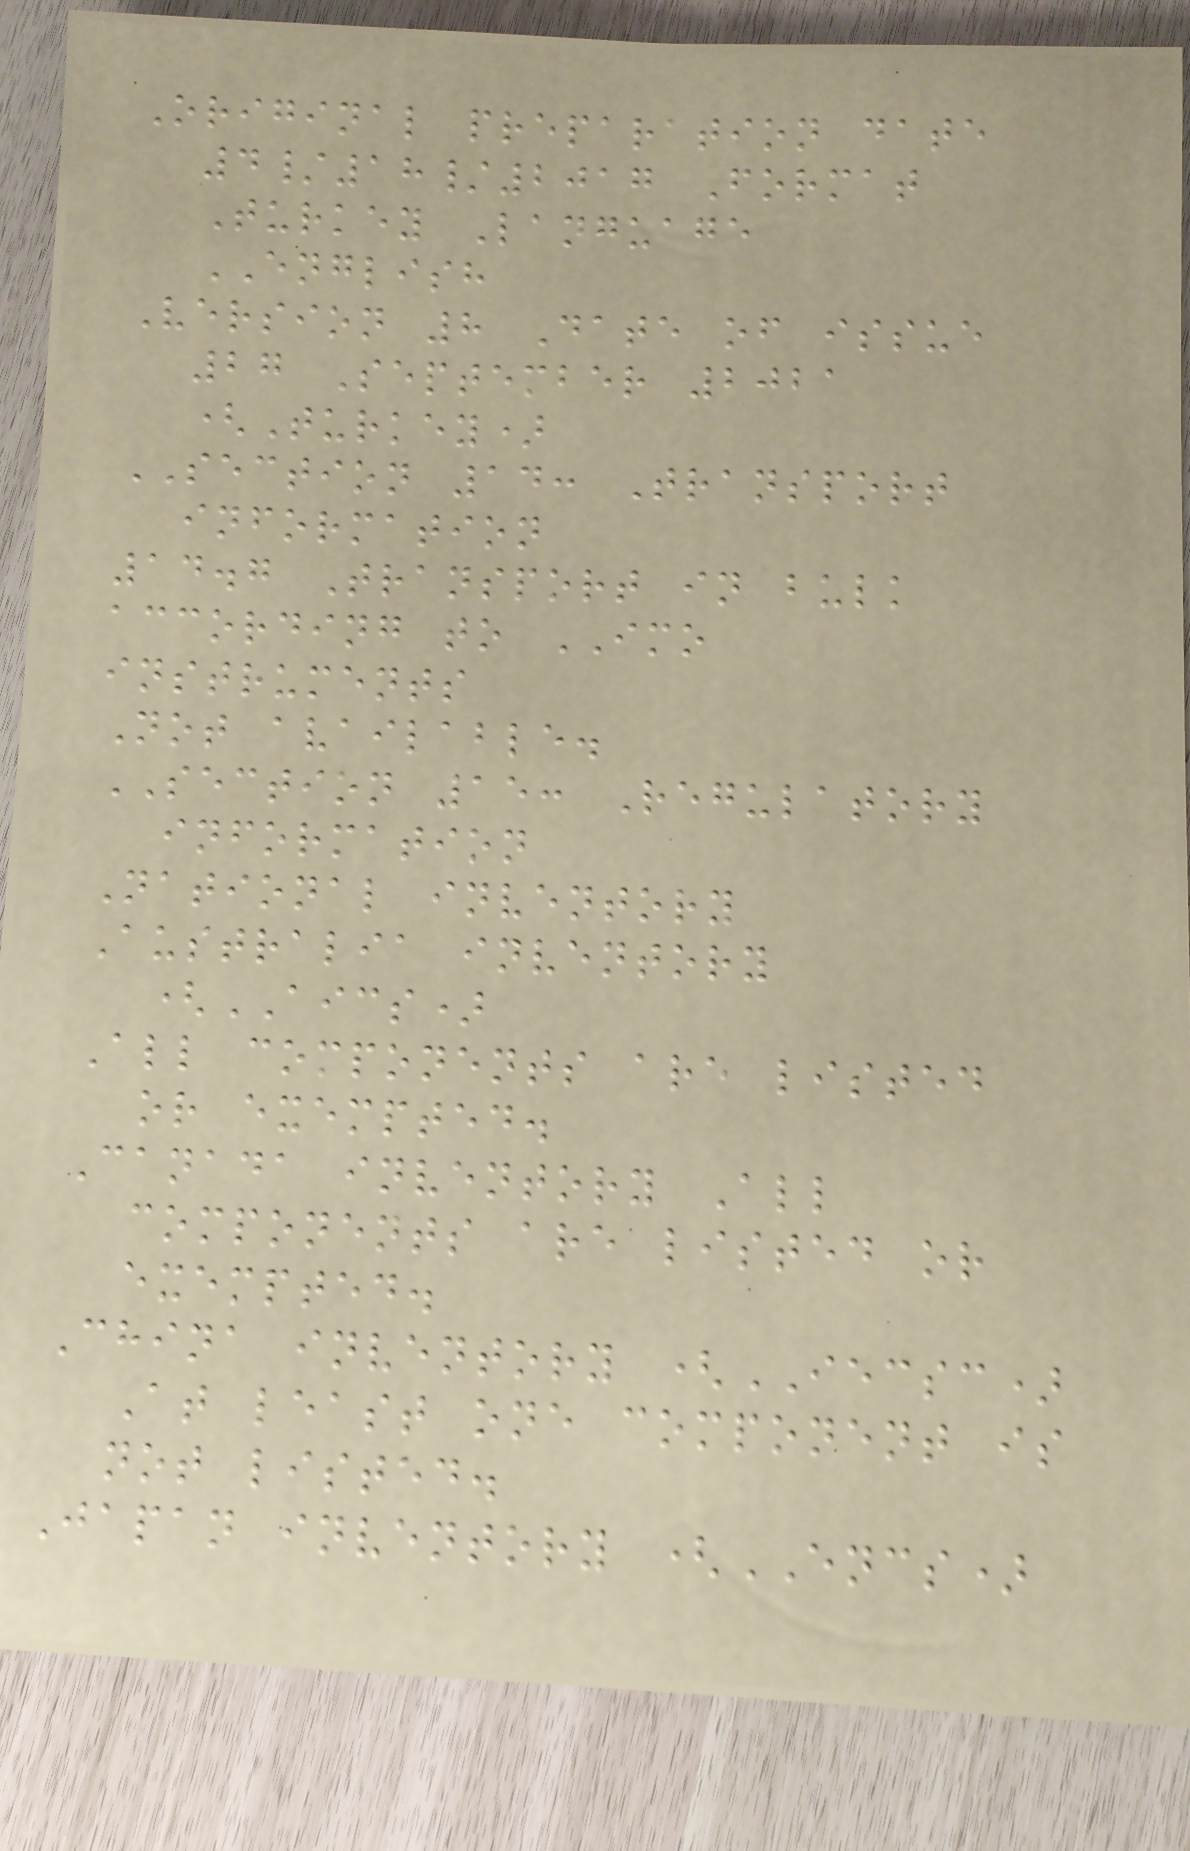Original preparation date
4/18/2017 Format
Turkey Language
ENGLISH
Version 8 Date of issue
27 September 2021
(Turkey)
SECTION 14: Transport
information
14.7 Transport in bulk
according to IMO
instruments
Not available.
SECTION 15: Regulatory
information
National inventory
Australia inventory
(AICS)
All components are listed
or exempted.
Canada inventory All
components are listed or
exempted.
China inventory (IECSC)
At least one component is
not listed.
Japan inventory (ENCS)
